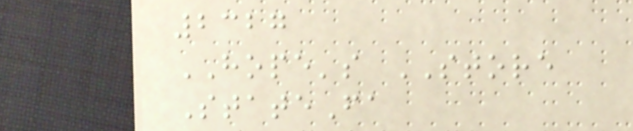2327
HOPE's STORE
StateFa
